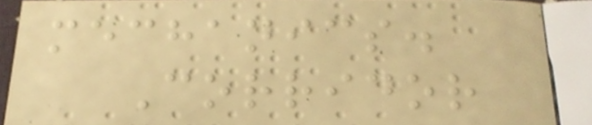mechanics.
Corridor
